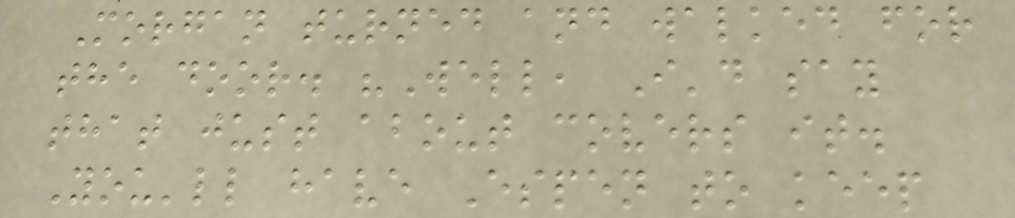Morgan turned and walked for
the door. "Well, I'd say
that just about covers it.
You'll have Espen to keep
